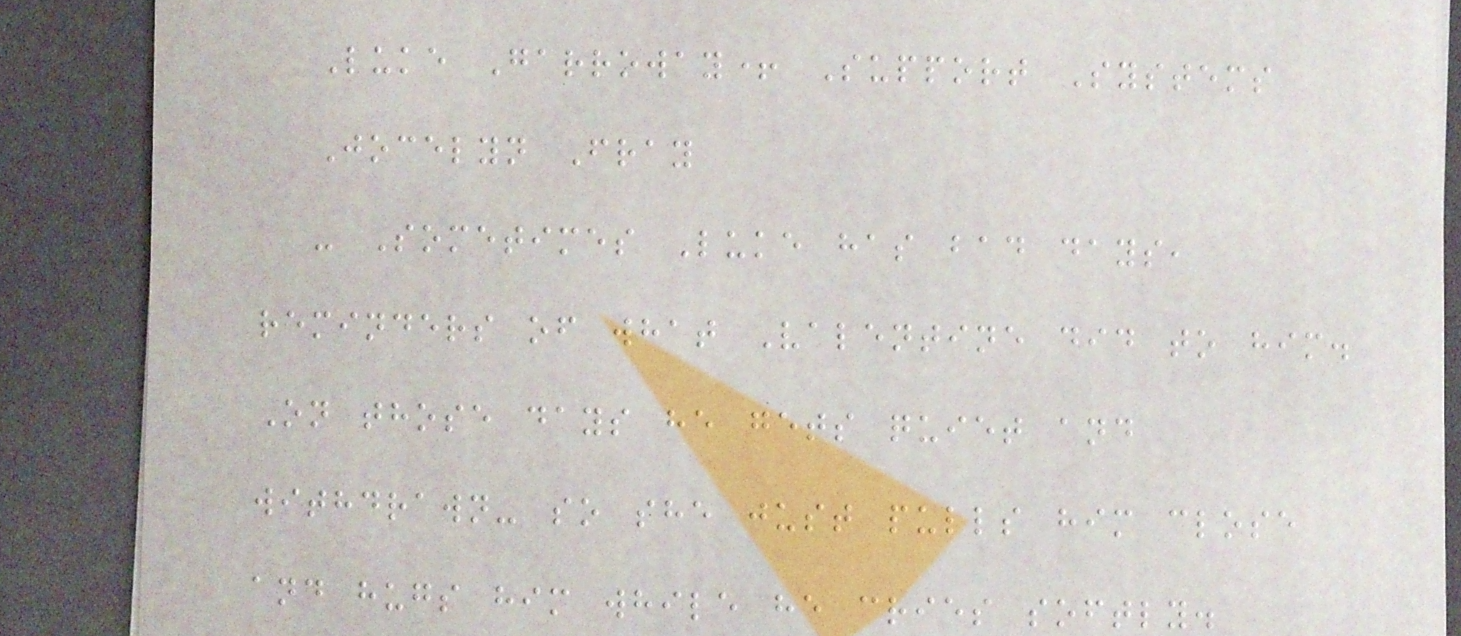Luke Garroway+ Support Systems
Jocelyn Fray
- Sometimes Luke has bad days,
reminders of what Valentine did to him.
On those days he gets quiet and
withdrawn- so she just pulls him close
and hugs him while he cries softly.
